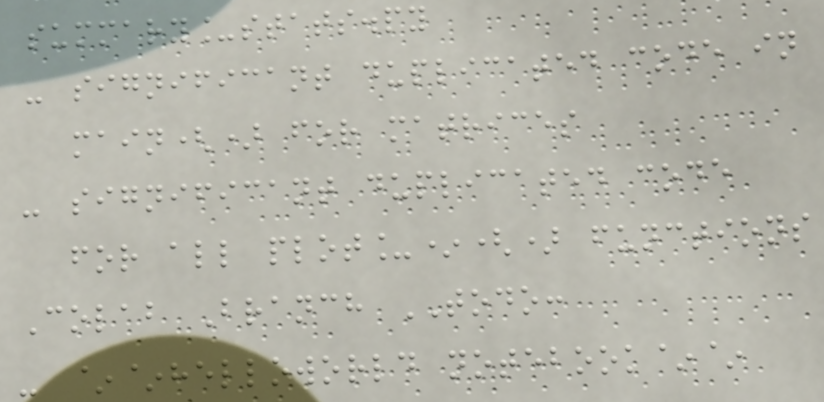summary_stats.py
- significant duplicated code in
main() for matrices
- significant duplicated code
for all plot_*() functions
Colab Branch TODO:
- ~~helloworld notebook~~
